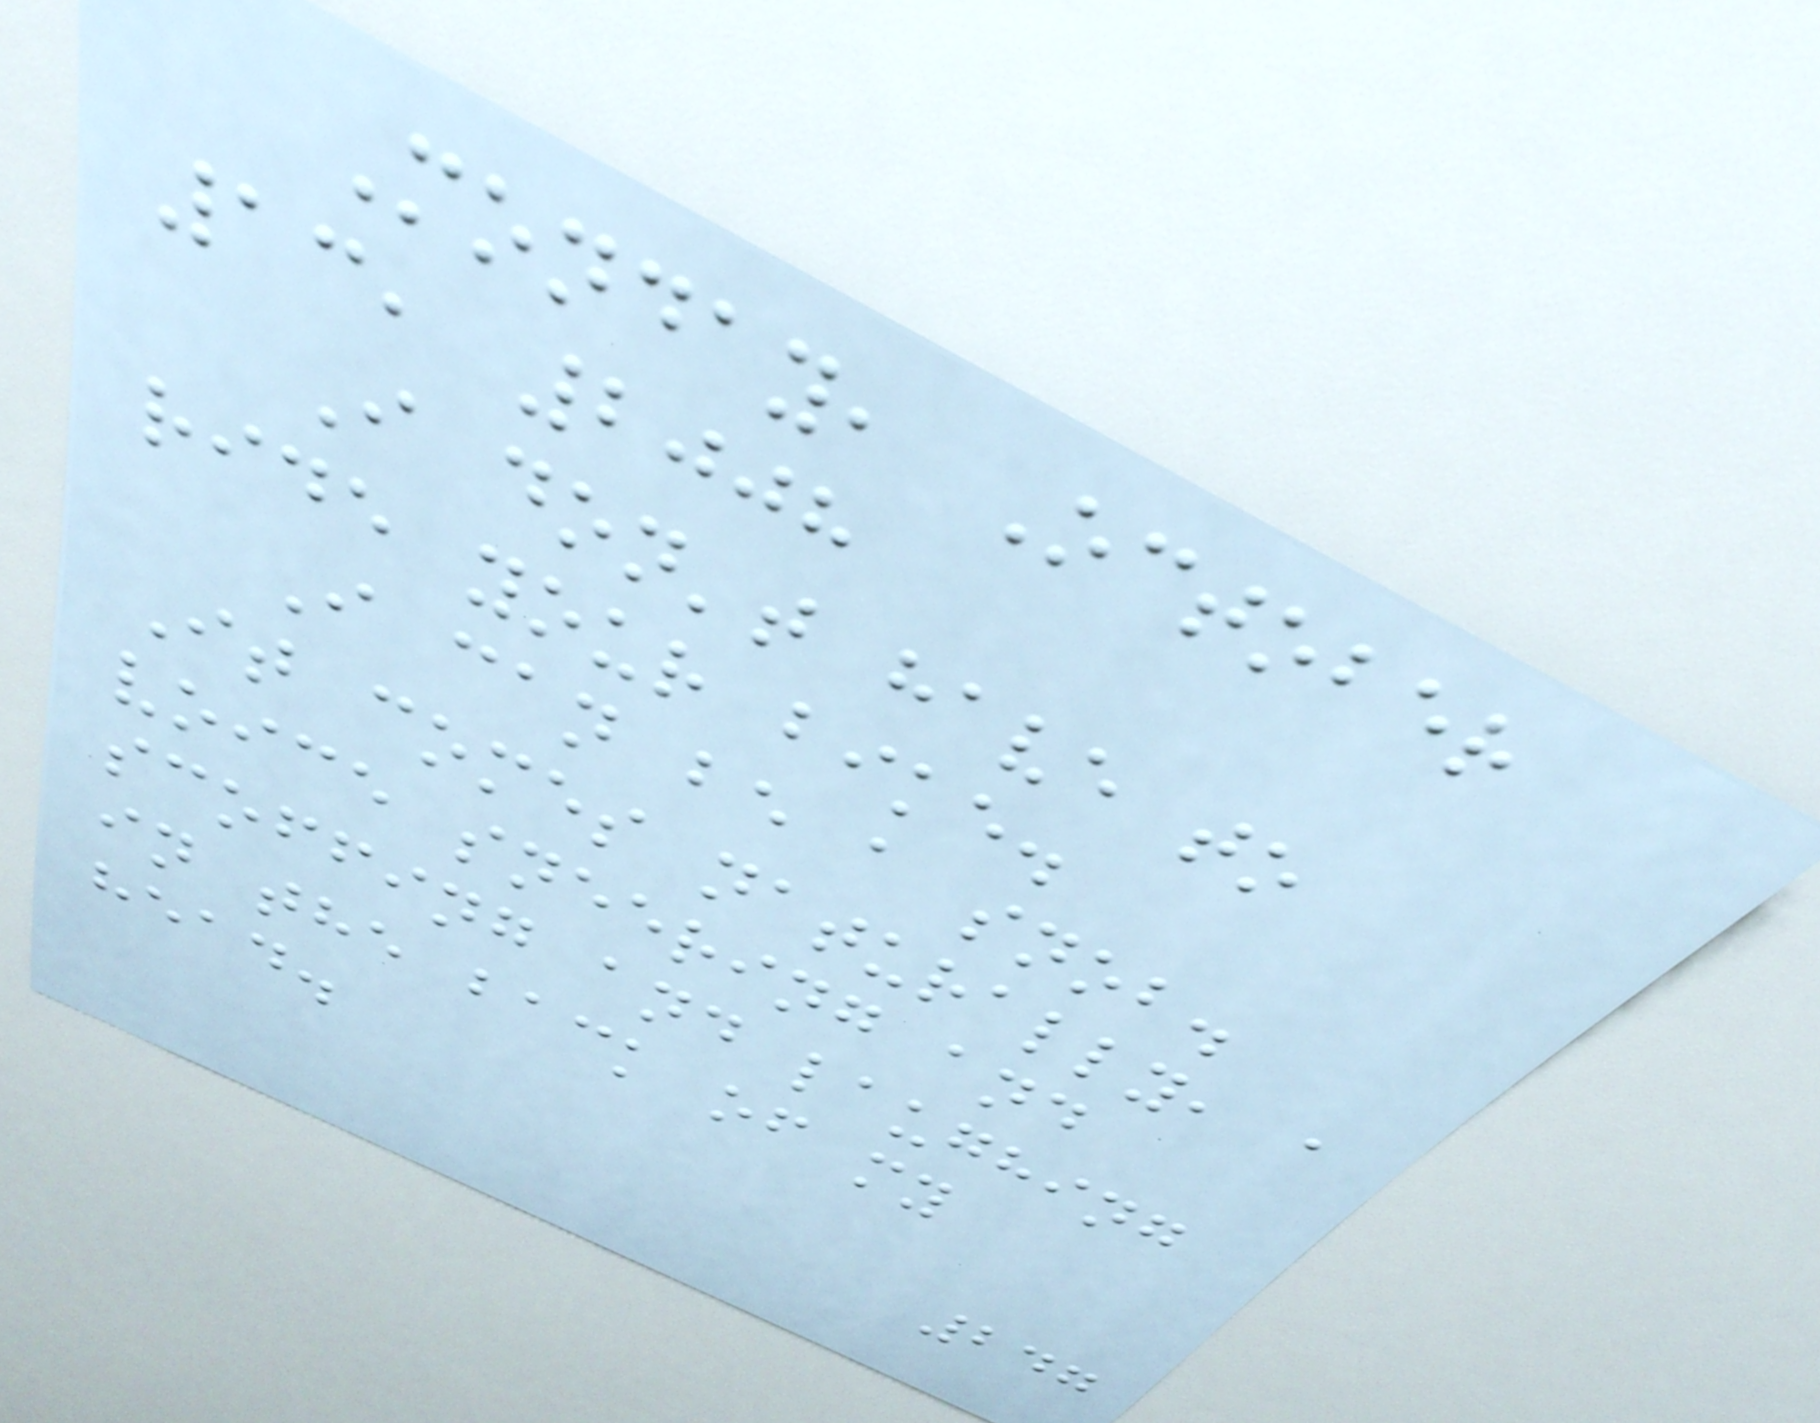Monday, October
13, 2008
I don't have to
ride your bike.
I can be a snob.
It comes naturally, a
voice sneering and
scoffing and laughing
in the back of my
head.
247
